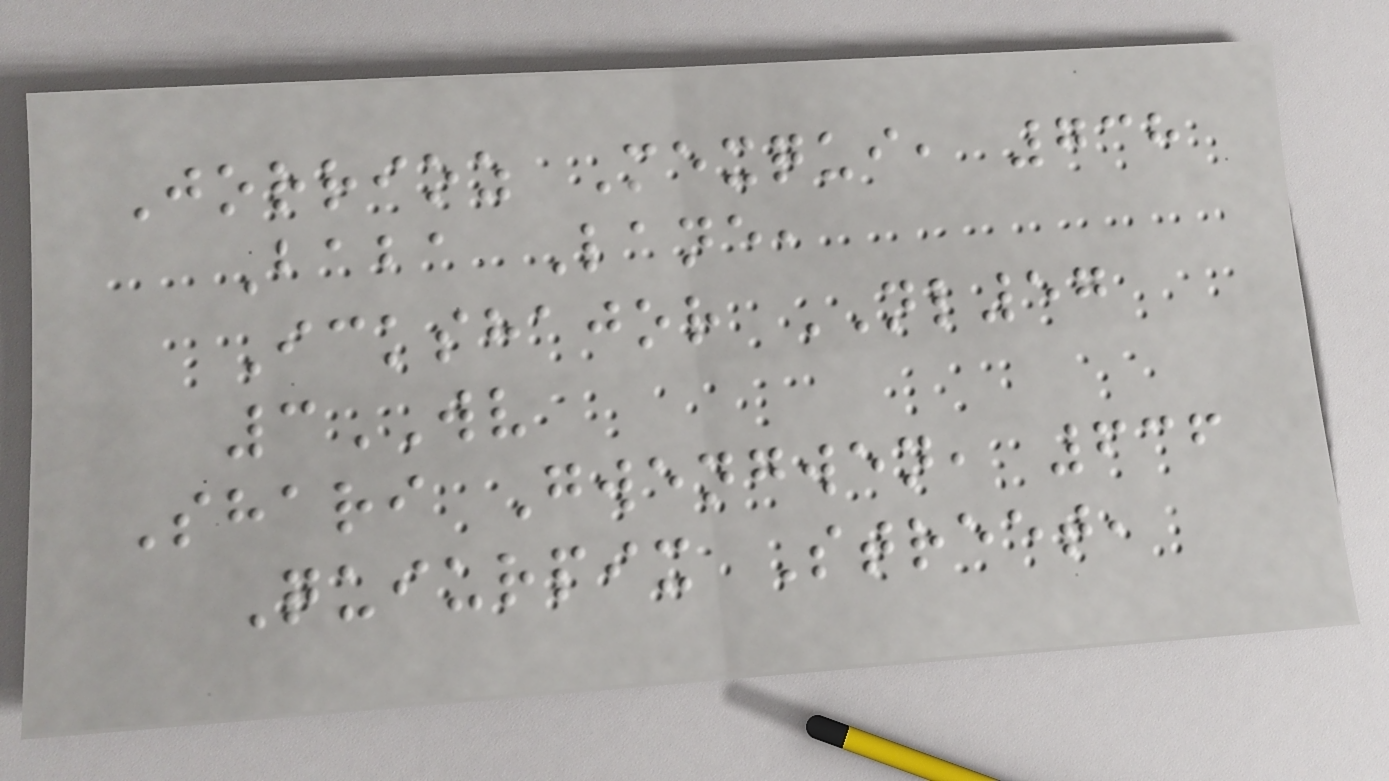Jorrioz Mexqui, 738
Baba Lane,
Ickshajor NL57
3WV
Shari Gwengwen, 636
Quiurpix Street,
